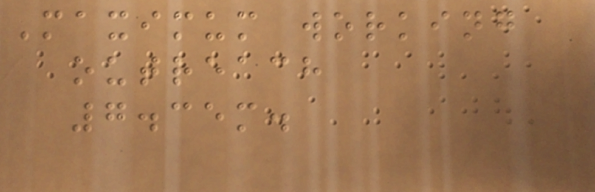Maximum working
outreach
7.35m.
